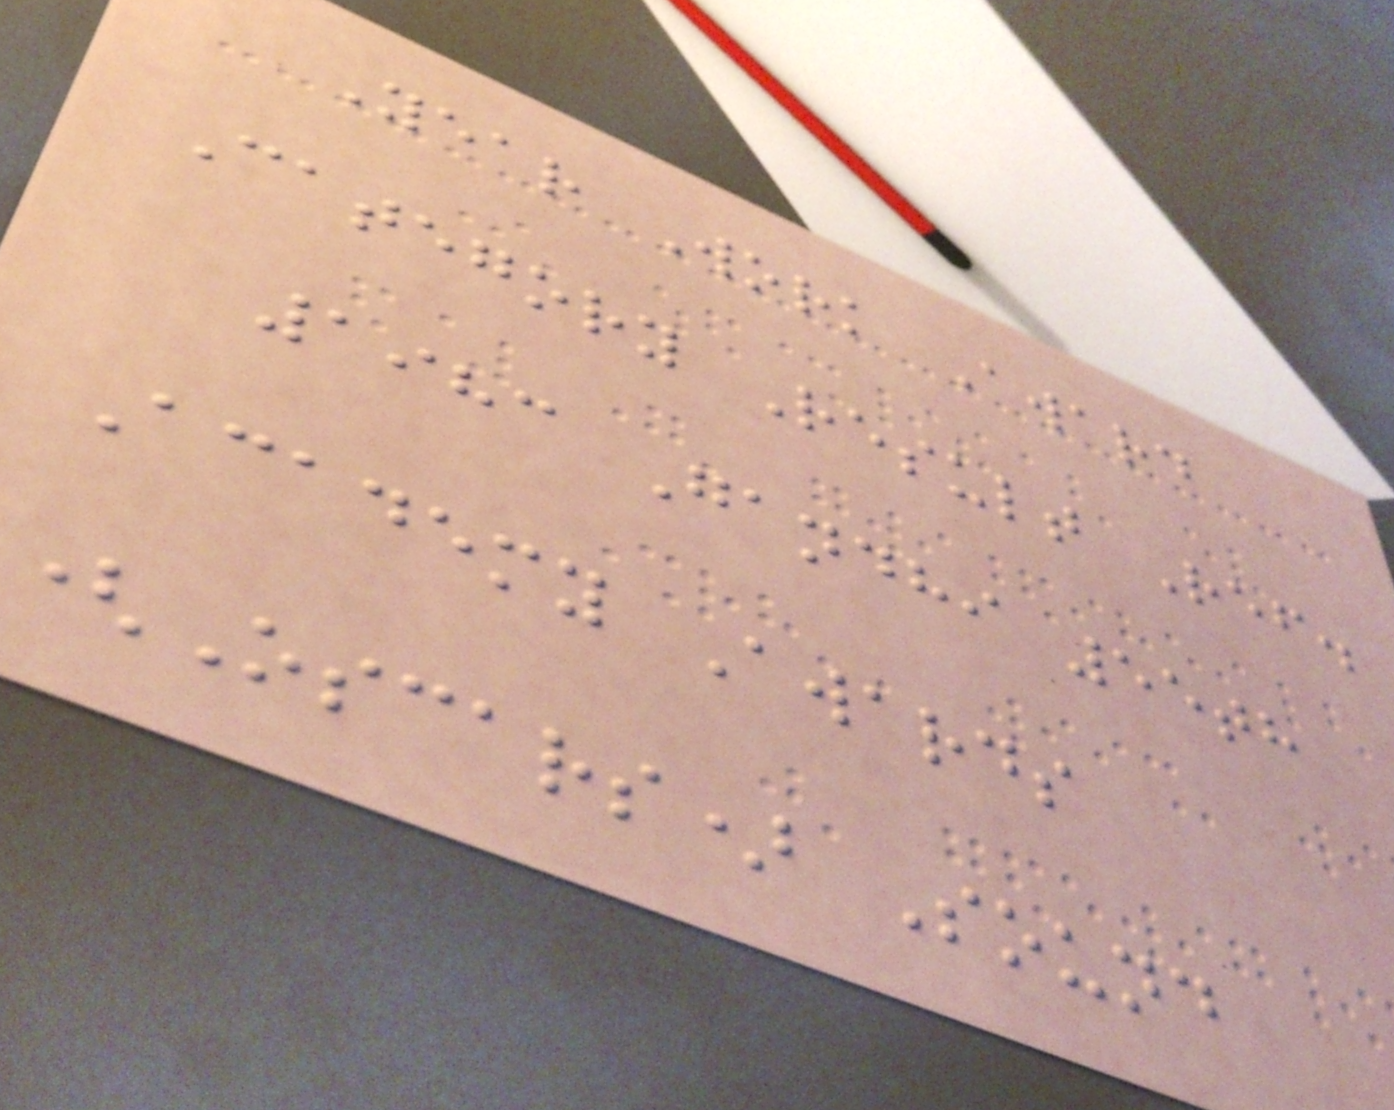Year Work Award
Category Result Ref.
1983 Gandhi 55th
Academy Awards
(Oscars) Sound
